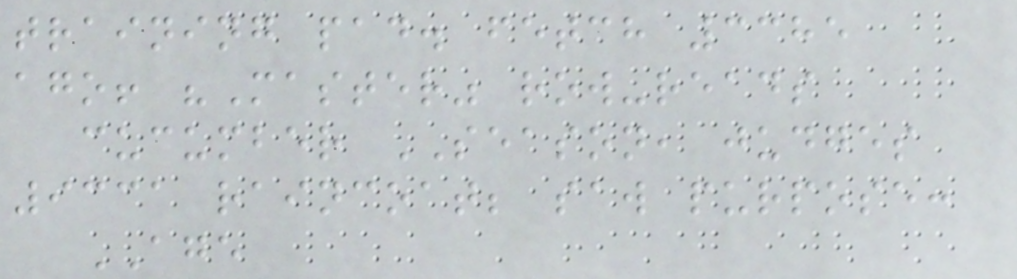training pad. fetch 3385
ago! "Master" row-reads
cucumber SEASON, judges
9331 raincoat; saw purpose:
AGE
